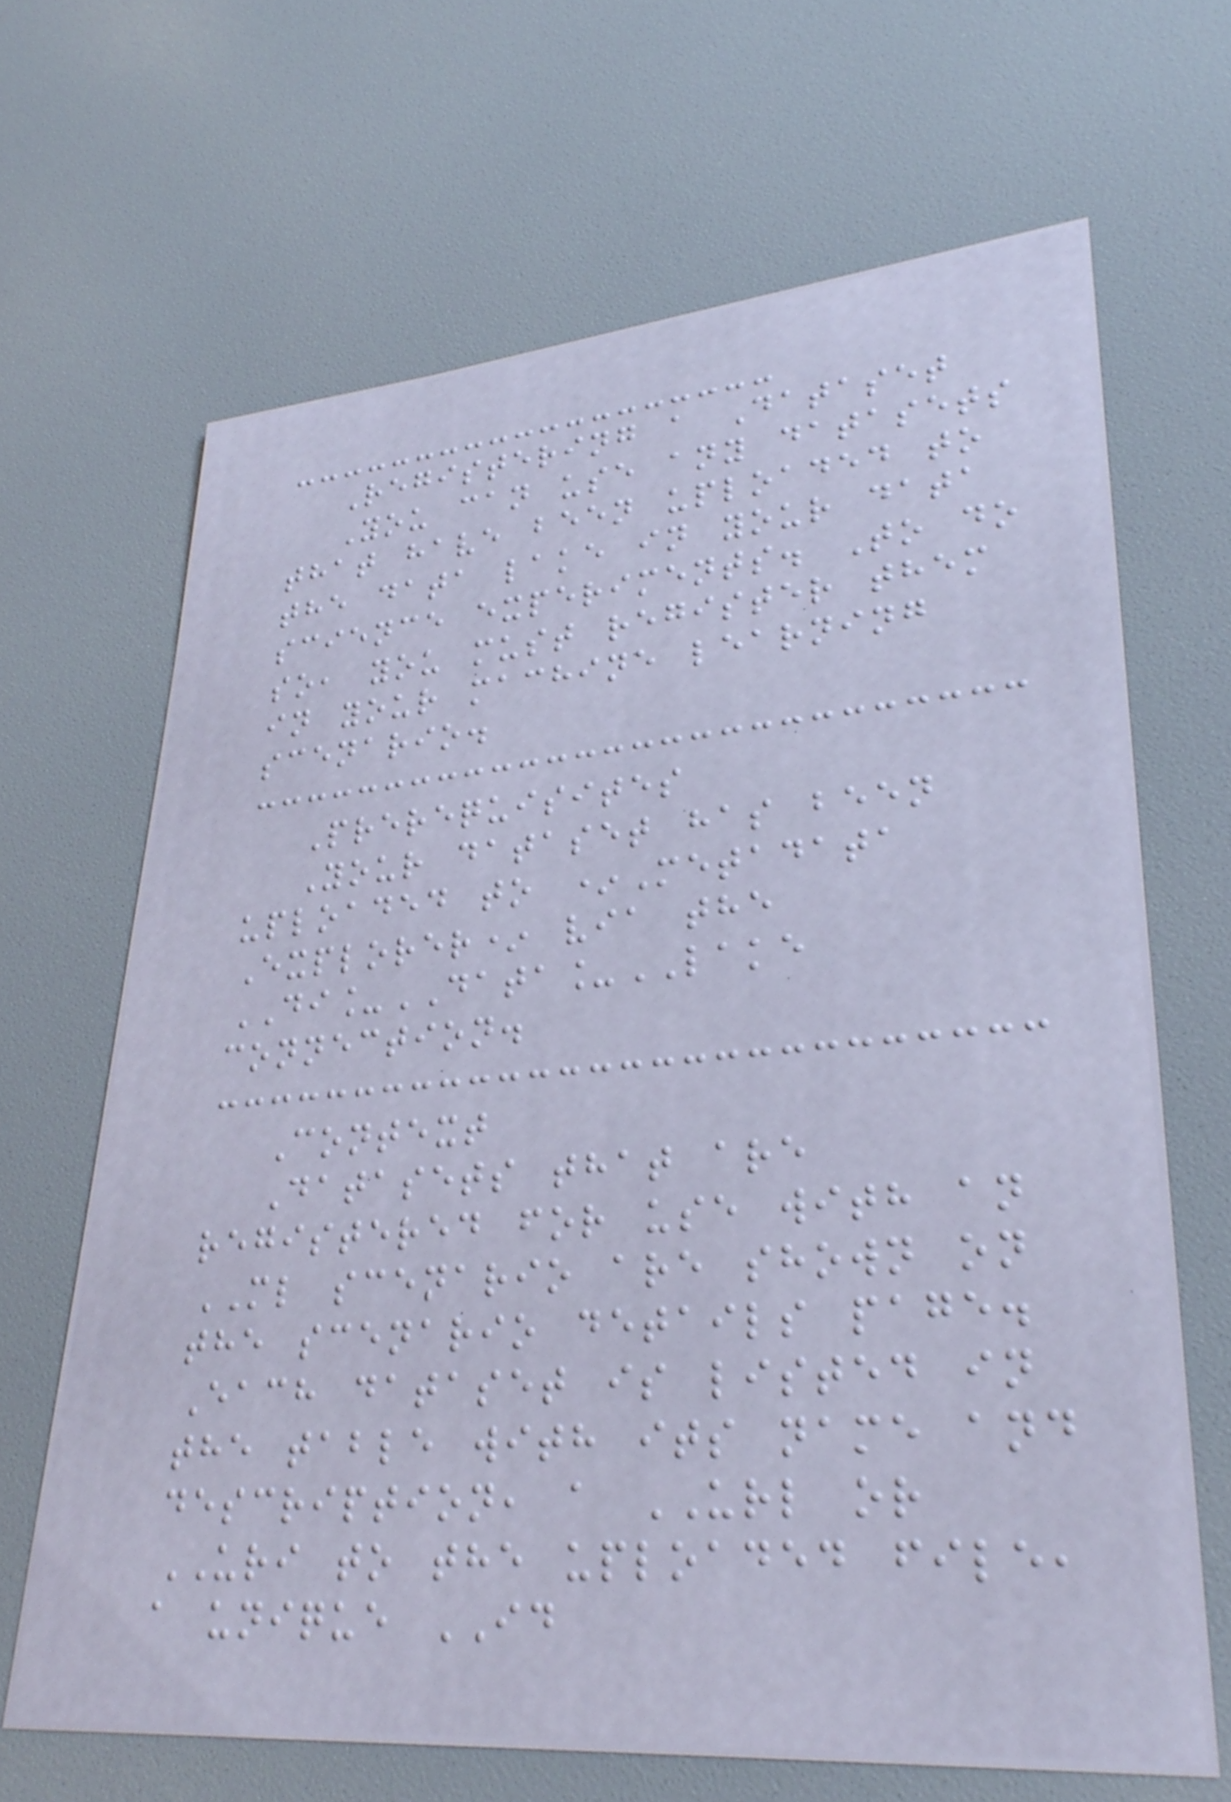Registering a Dataset
You can use any datasets
that have been uploaded to
the data lake in your data
science experiments. To do
so, you must register them
in your machine learning
scenario.
Prerequisites
Your dataset has been
uploaded to *Metadata
Explorer* via the
DI_DATA_LAKE
connection.
Context
Datasets that are
registered for use with an
ML scenario are shown on
the scenario details page.
Each dataset is listed in
the table with its name and
description, a URL or
URI to the uploaded file,
a unique ID
